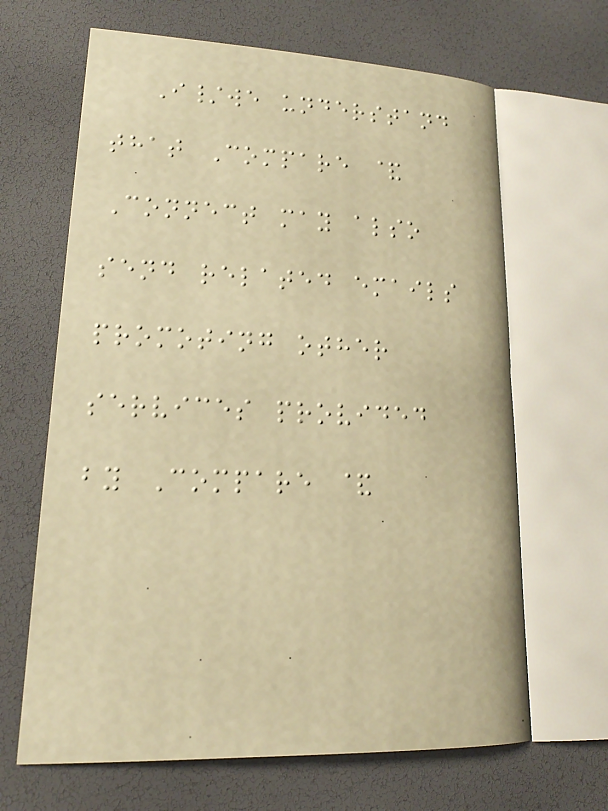I/we understand
that Compare &
Connect may also
send related emails
promoting other
services provided
by Compare &
